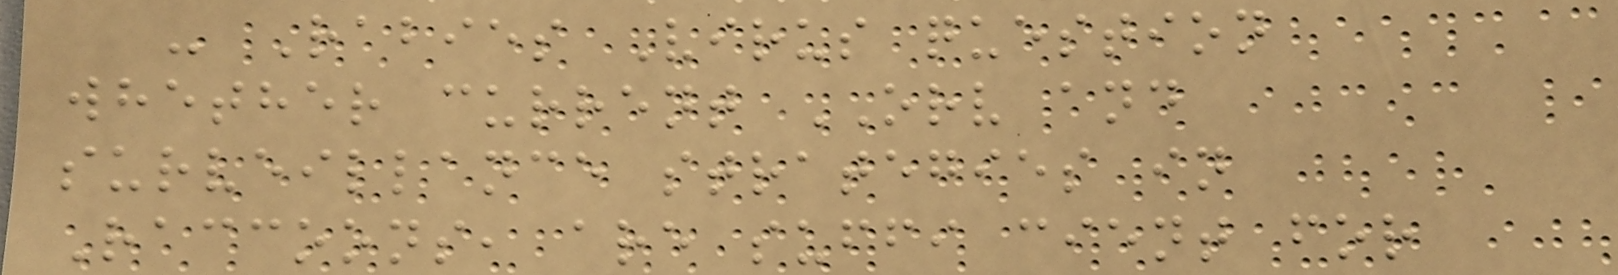- Rabies Virus question
whether current ORV and
surveillance strategies in
Raccoons, are suffi cient for
